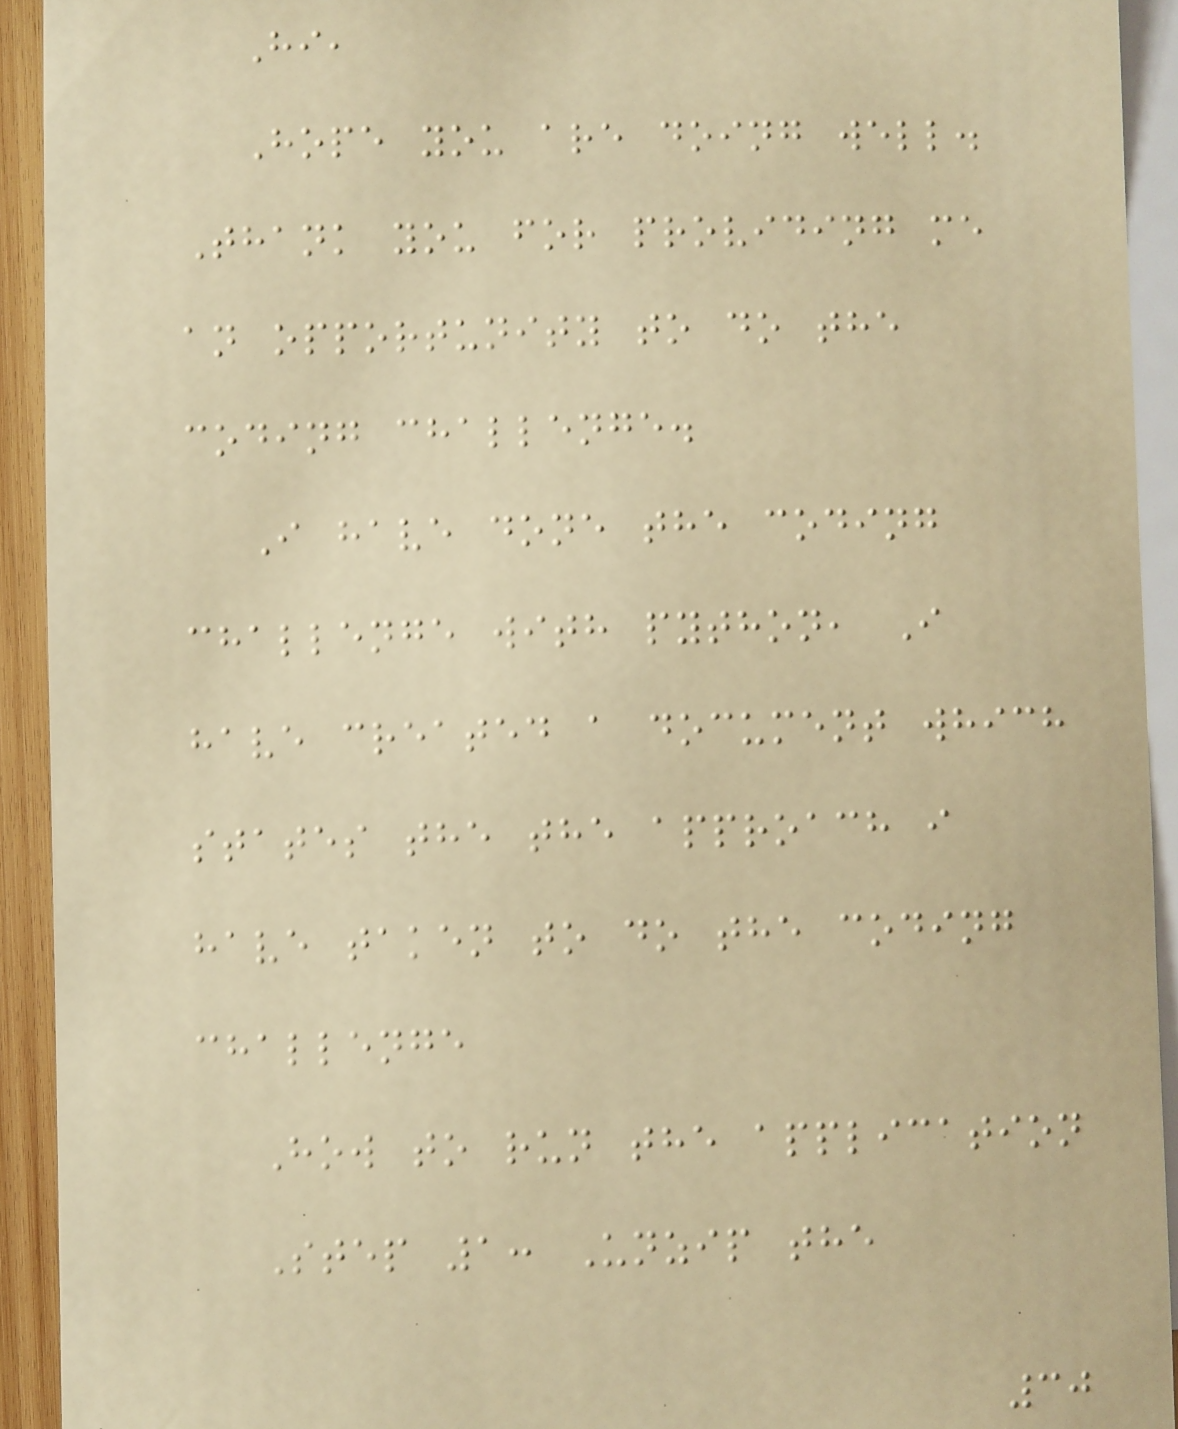Hi,
Hope you are doing well.
Thank you for providing me
an opportunity to do the
coding challenge.
I have done the coding
challenge with python, I
have created a document which
states the the approach i
have taken to do the coding
challenge
How to run the application
Step 1: Unzip the
30
